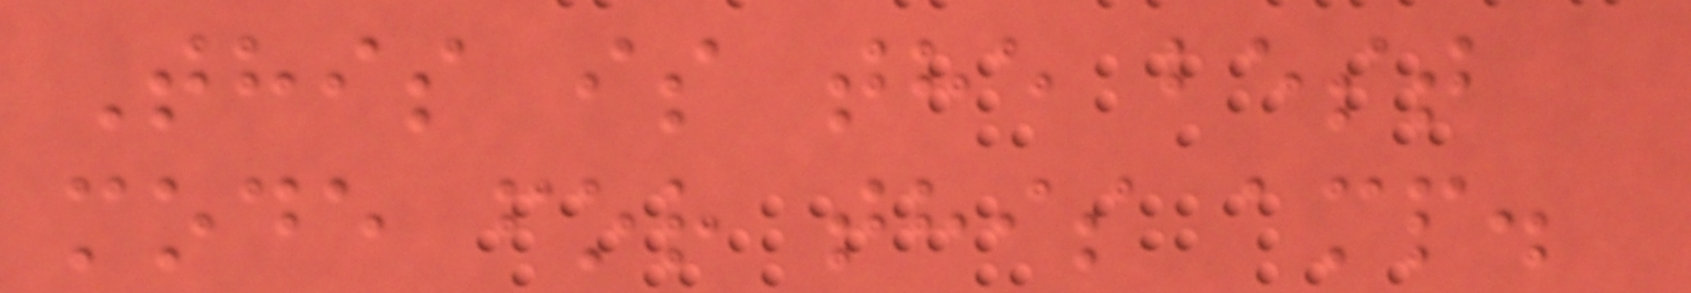This is the best
mode for this amp.
